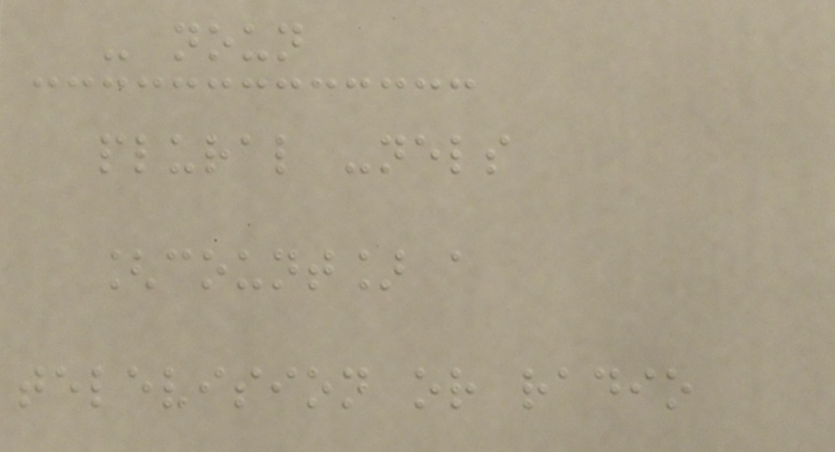- noun
plural -nels
[count] a
television or radio
